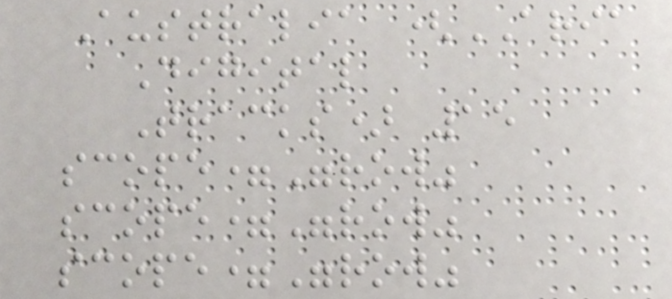Australia (ARIA
Digital
Tracks) 15
scope="row"
scope="row"
scope="row"
